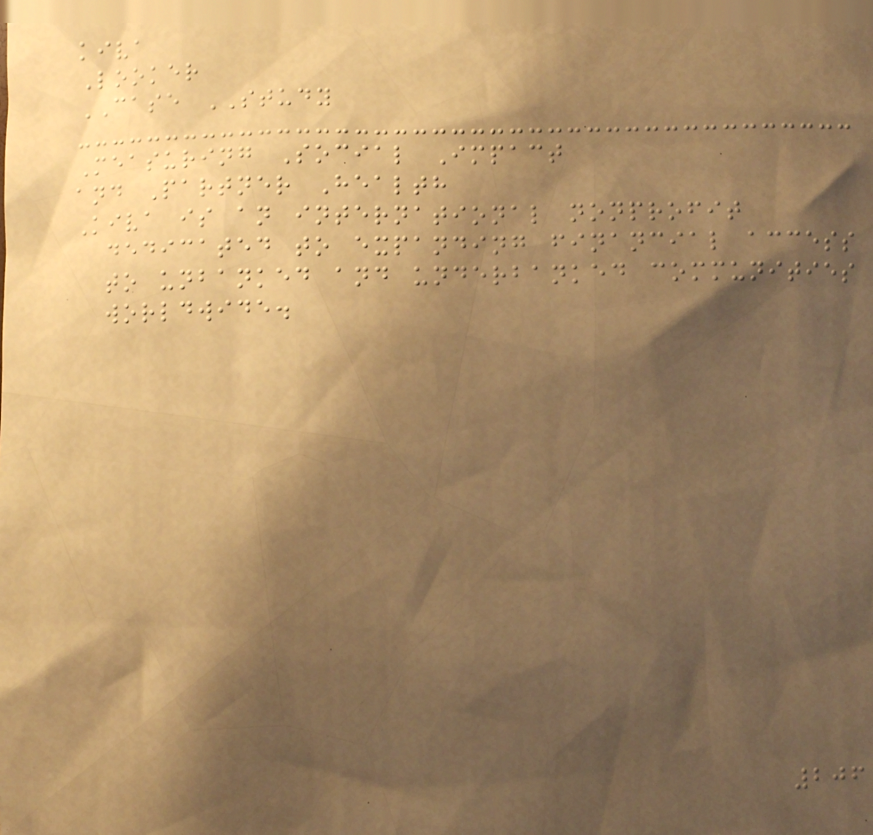kiva
Looker
CASE STUDY
Measuring Social Impact
and Partner Health
Kiva is an international nonprofit
dedicated to expanding financial access
to unbanked and underbanked communities
worldwide.
206
